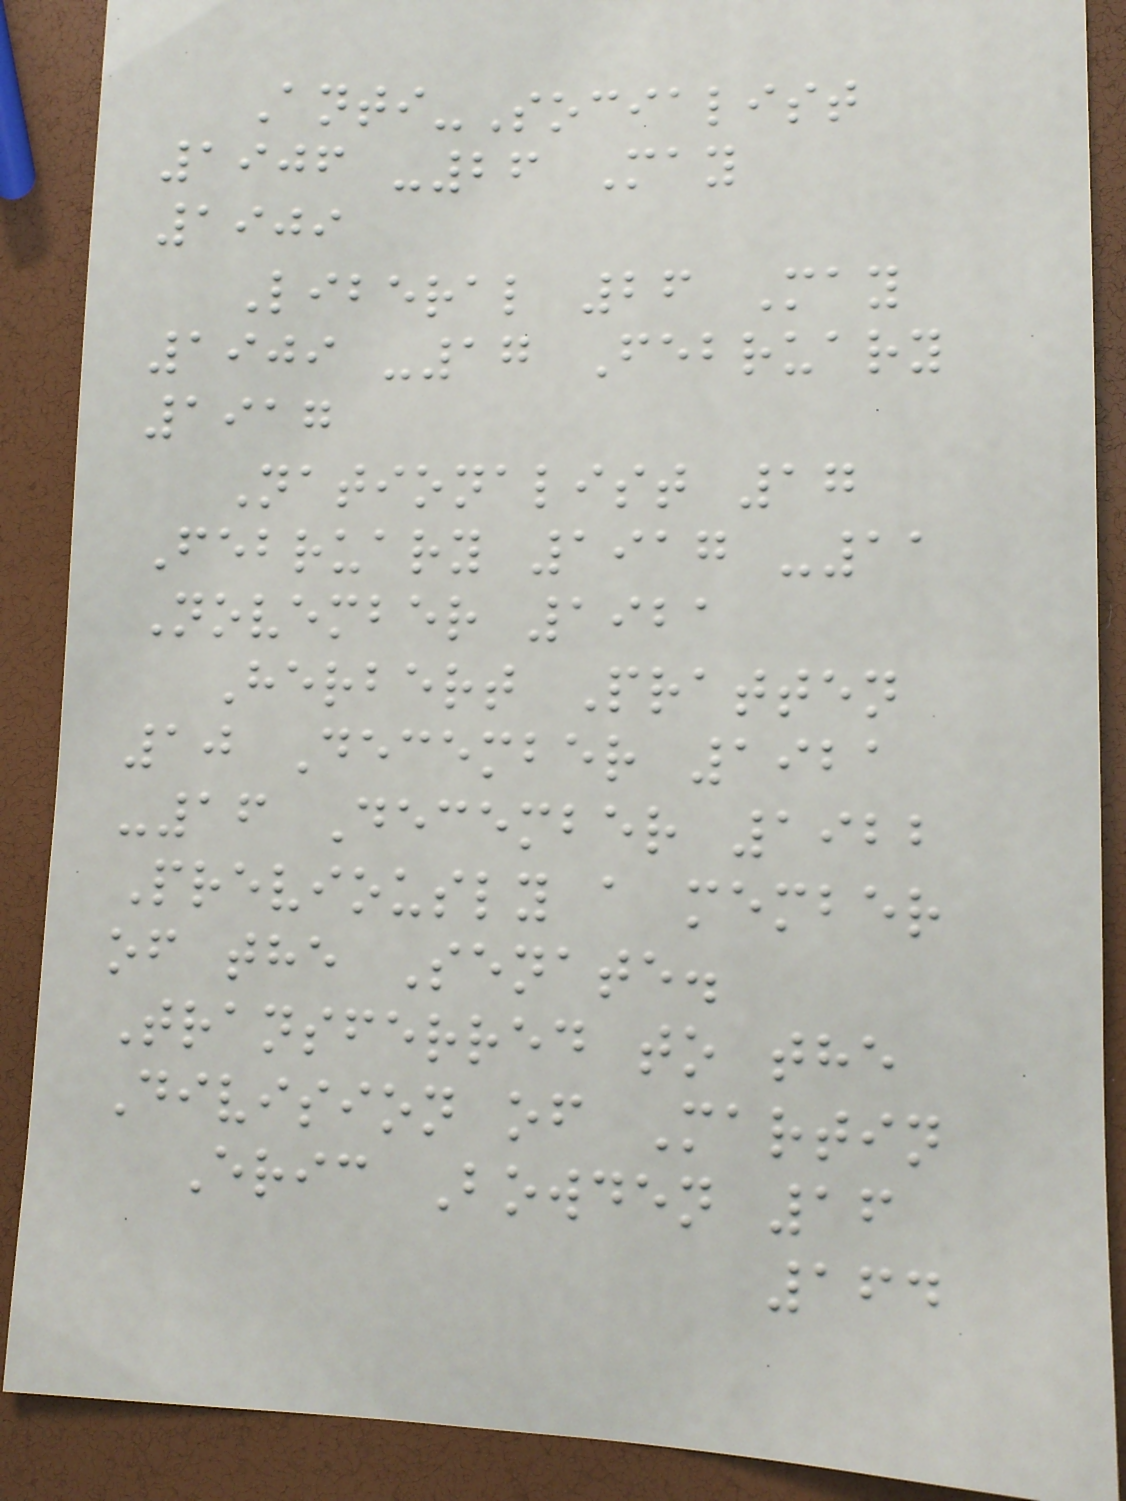Anti-Socialist
1906 -26 May
1909
Liberal 26 May
1909 -17 February
1917
Nationalist 17
February 1917 -11
November 1921
Herbert Pratten
10 December 1921
-16 December 1922
Previously a member
of the Senate.
Transferred to the
Division of Martin
Eric Bowden 16
164
